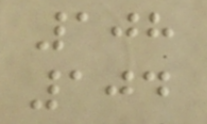108
104
